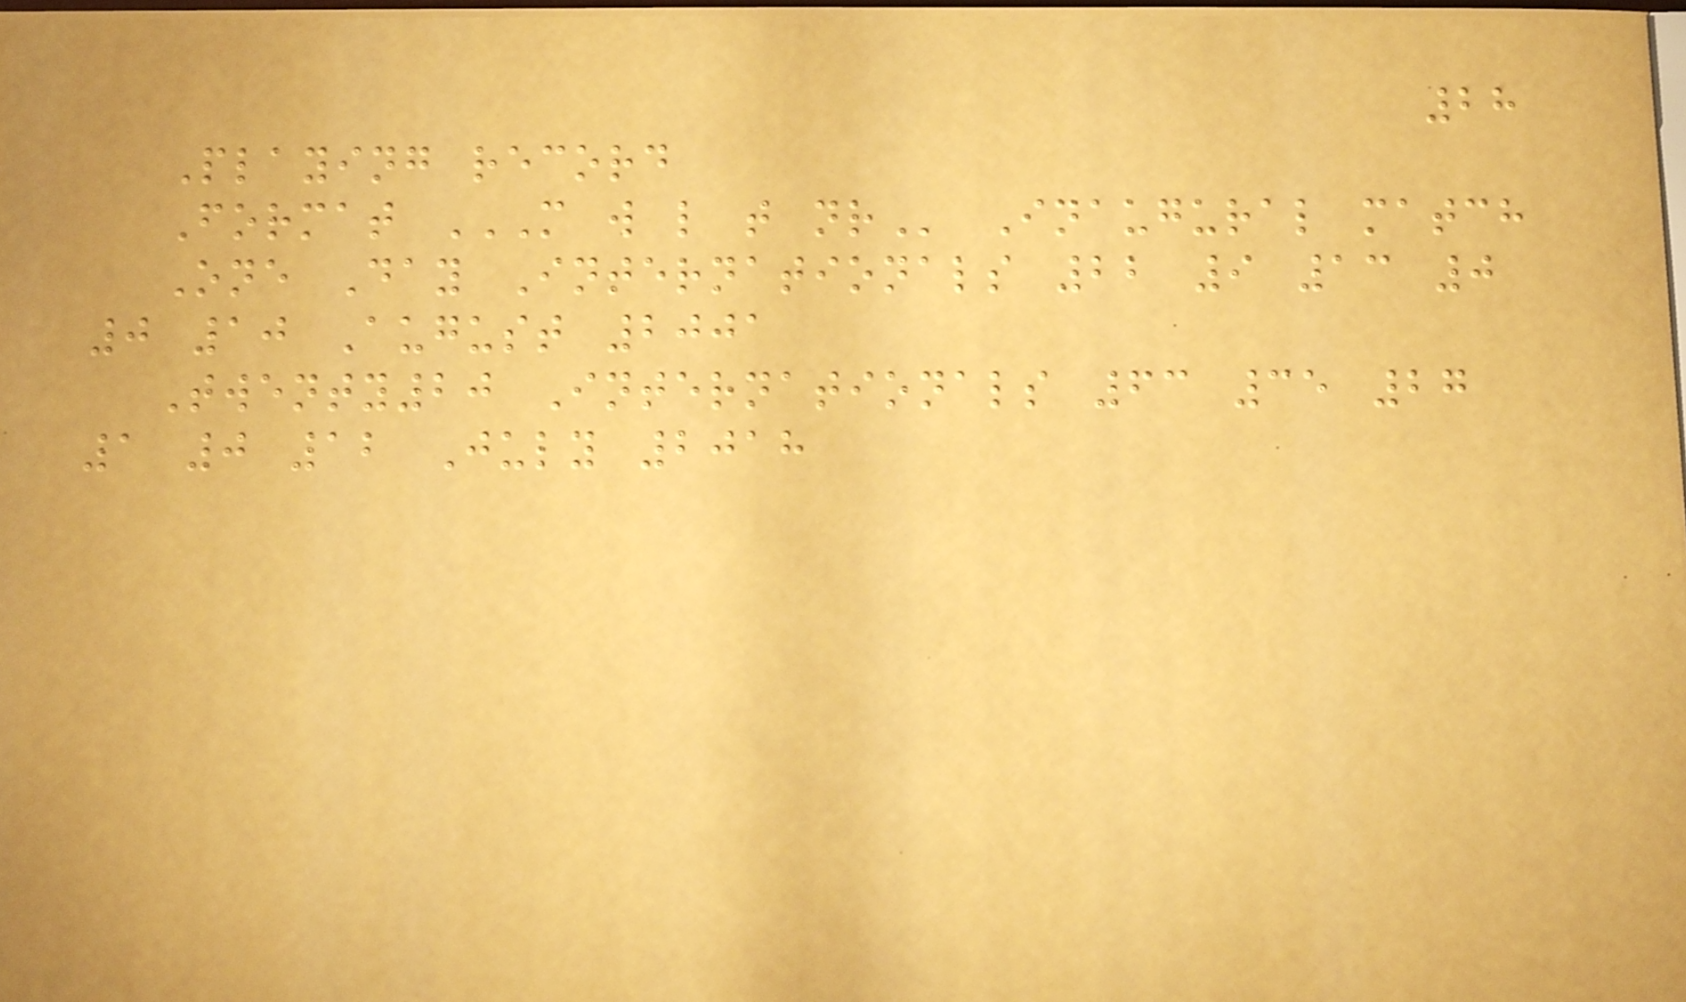28
Playing record
Format M W L T NR Inaugural match
One Day Internationals 22 9 13 0
0 10 August 2001
Twenty20 Internationals 63 35 27
1 0 12 July 2018
